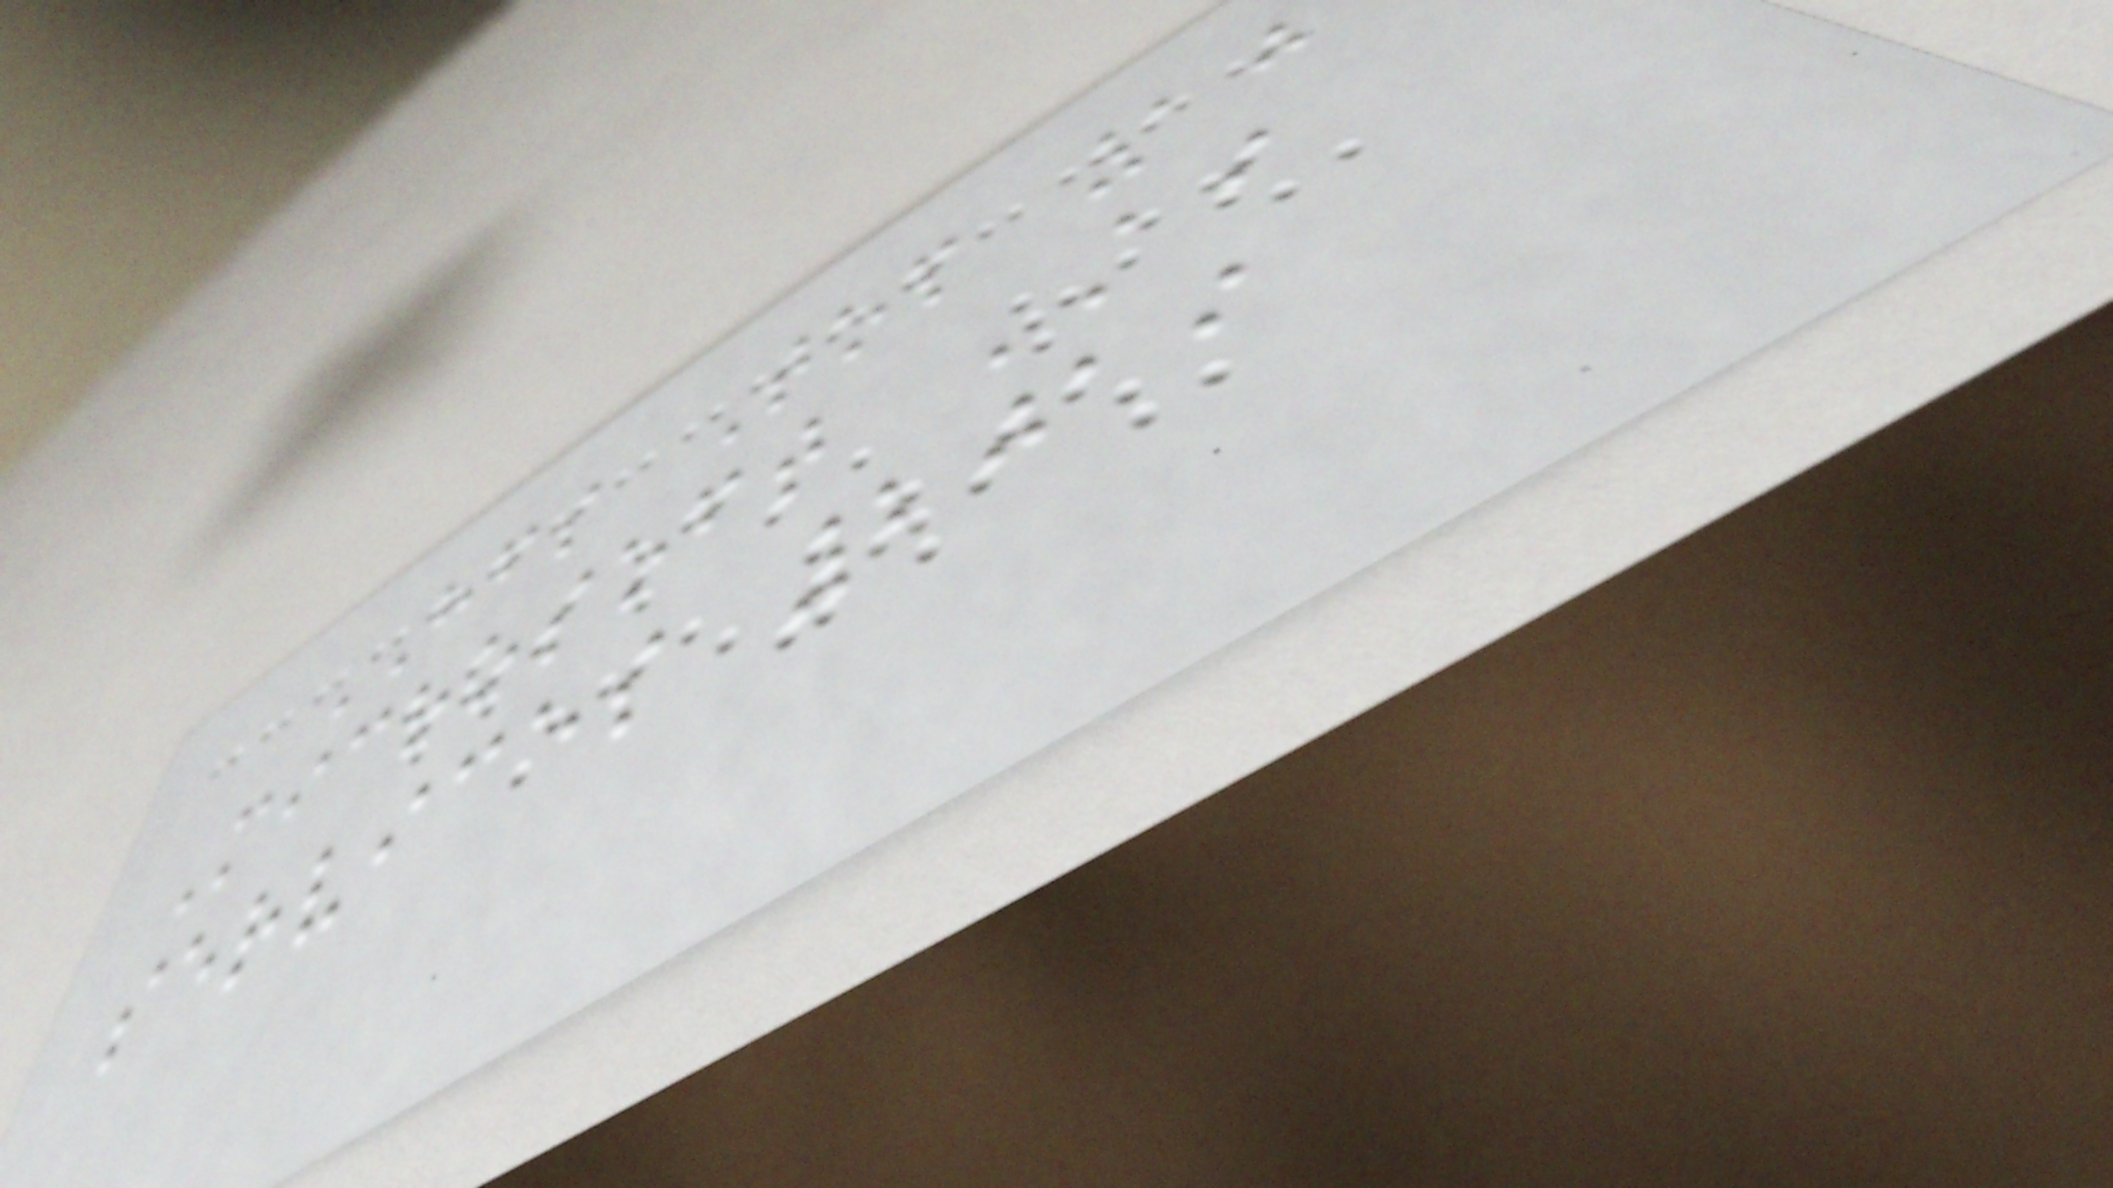HFS Top 10
Microsoft AI
services 2019
